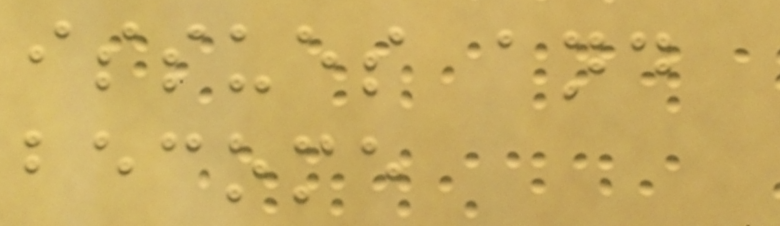issues and
become
